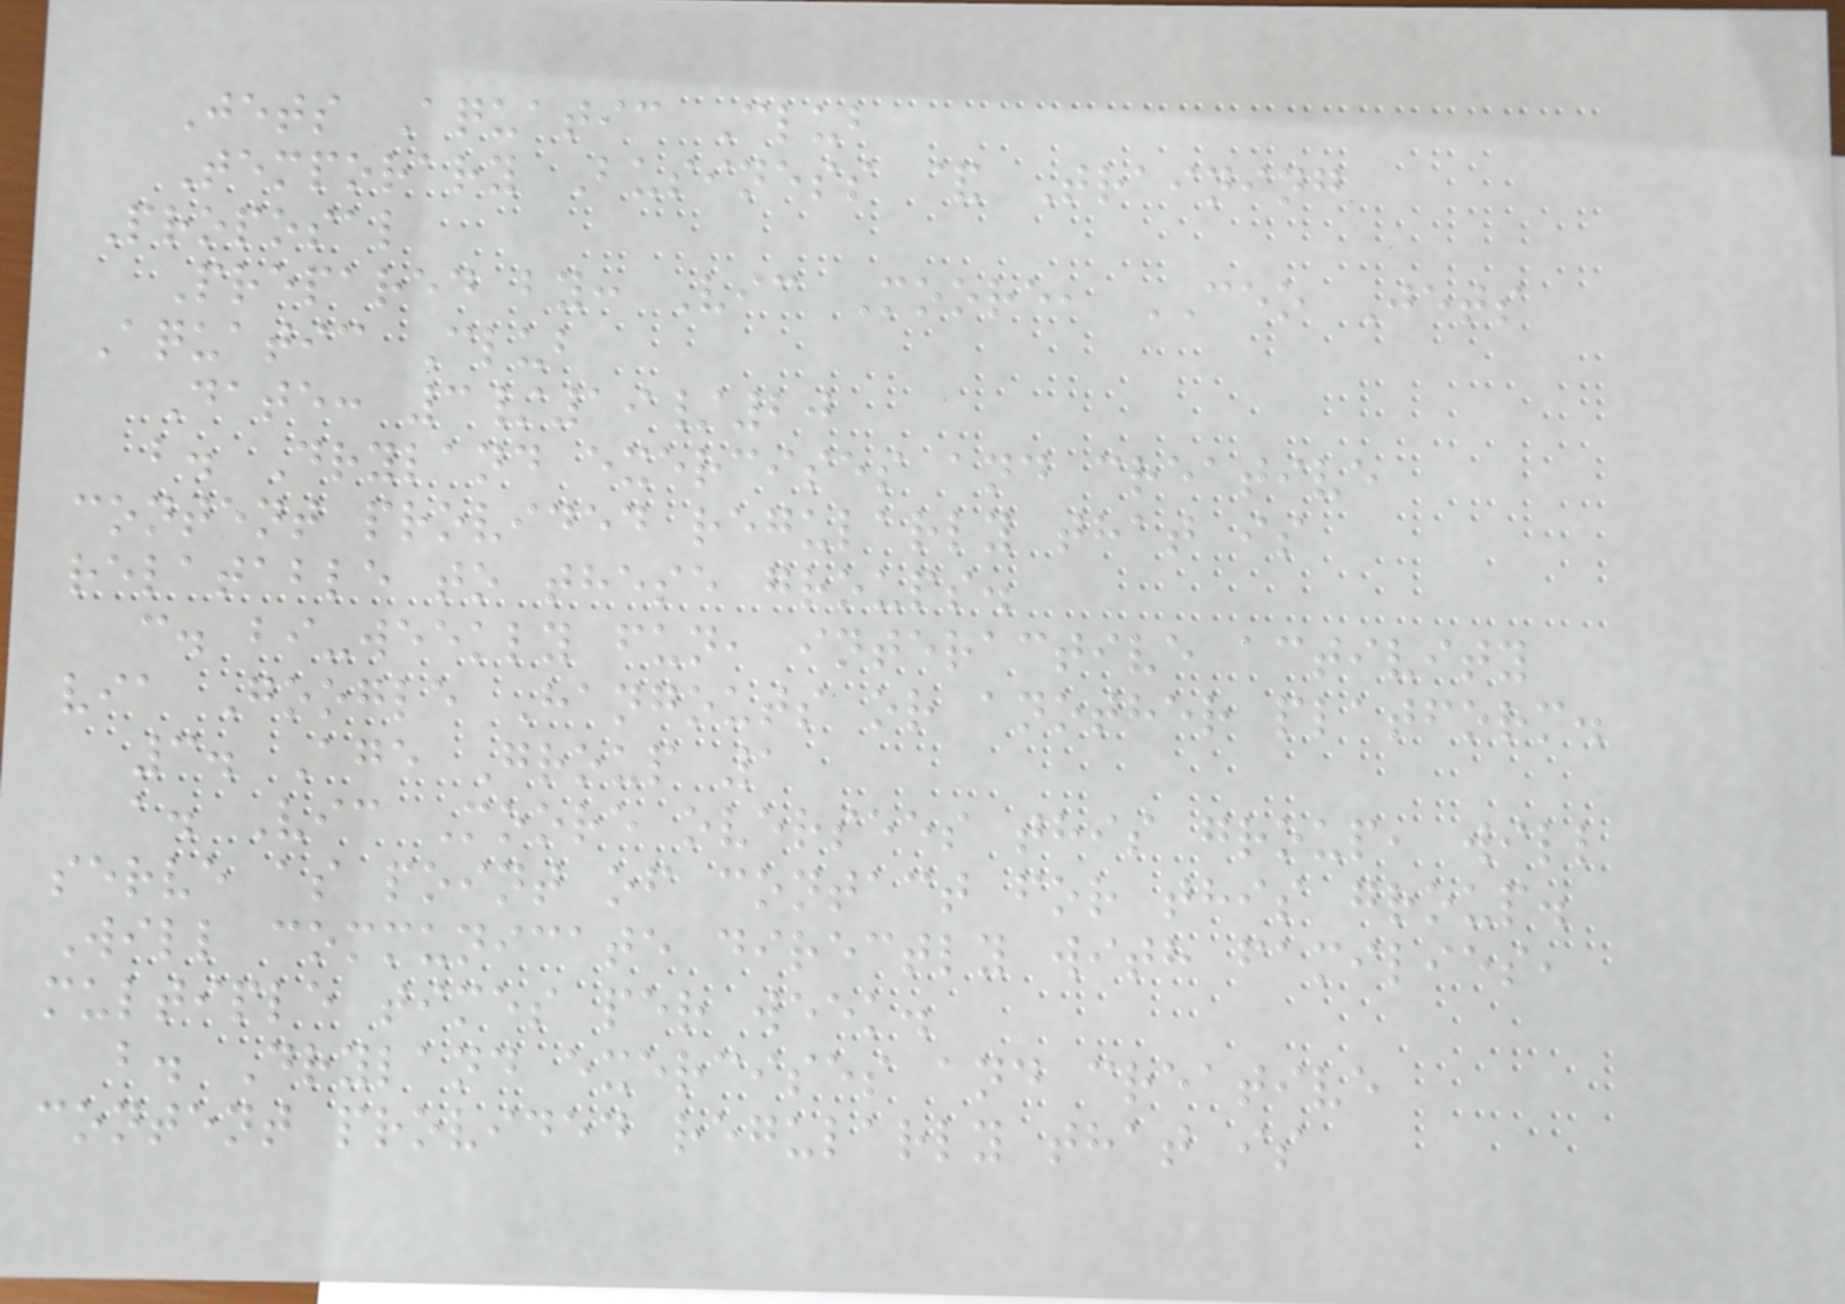Jets Aquatic Club
Temporary Business & Training
Proposal
Prepared by: Vic Moore, CEO Jets
Aquatic Club
Date: 3/19/20
b. Dryland exercises and creative
content provided regularly that is
relatable to these groups.
c. bi-weekly fun, interactive activity
via Google Hangouts or another platform.
3. Age Group 1
a. Vic Moore oversees this group, will
serve as point of contact for this group.
Will communicate directly with families,
multiple times per week.
b. Dryland exercises and creative
content provided regularly that is
